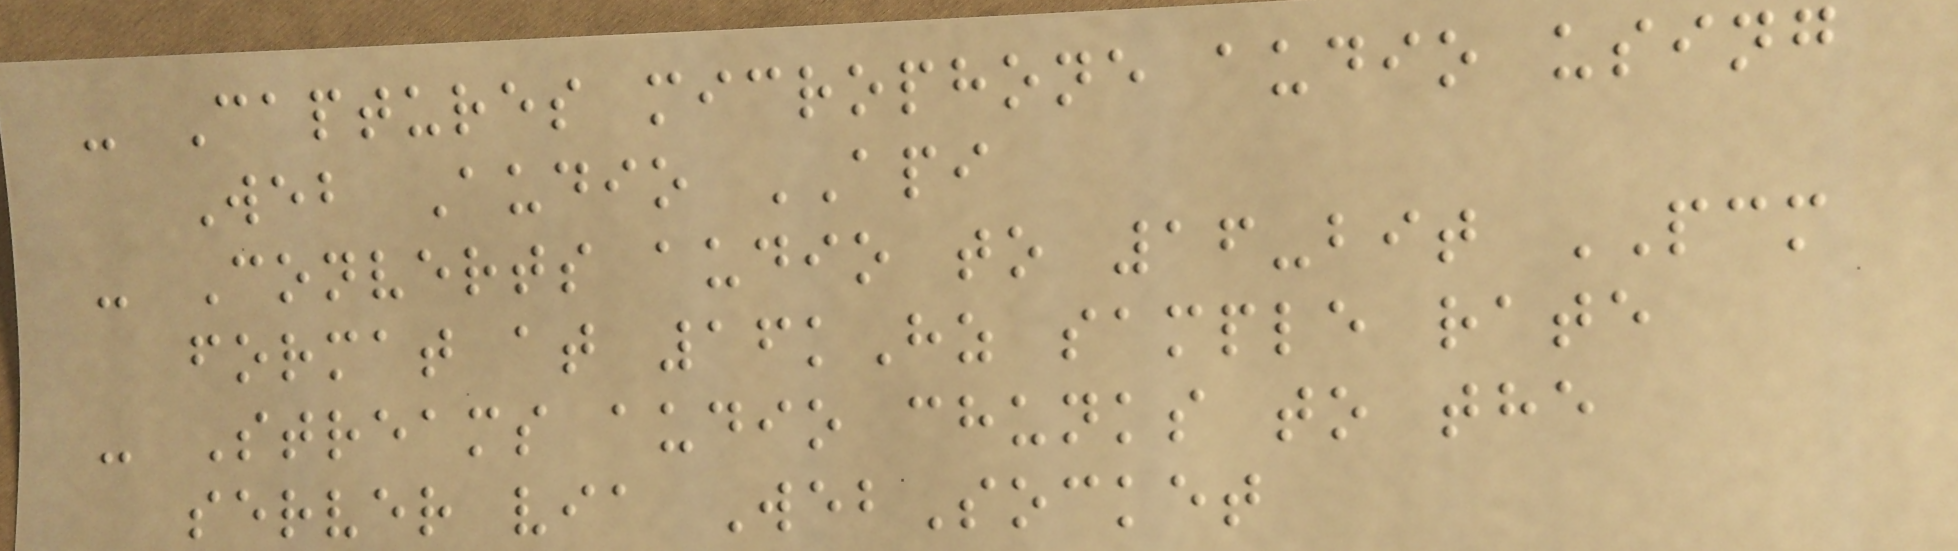- Captures microphone audio using
Web Audio API
- Converts audio to 16-bit PCM
format at 16kHz sample rate
- Streams audio chunks to the
server via WebSocket
